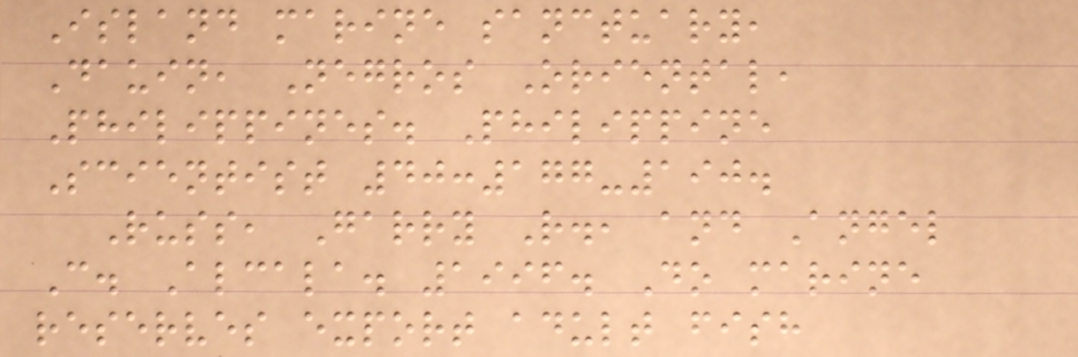Island marine sanctuary,
Dauin, Negros Oriental,
Philippines. Philippine
Scientist 40:177-190.
Russ, Garry R., and Angel
C. Alcala. 1996. Do marine
reserves export adult fish
